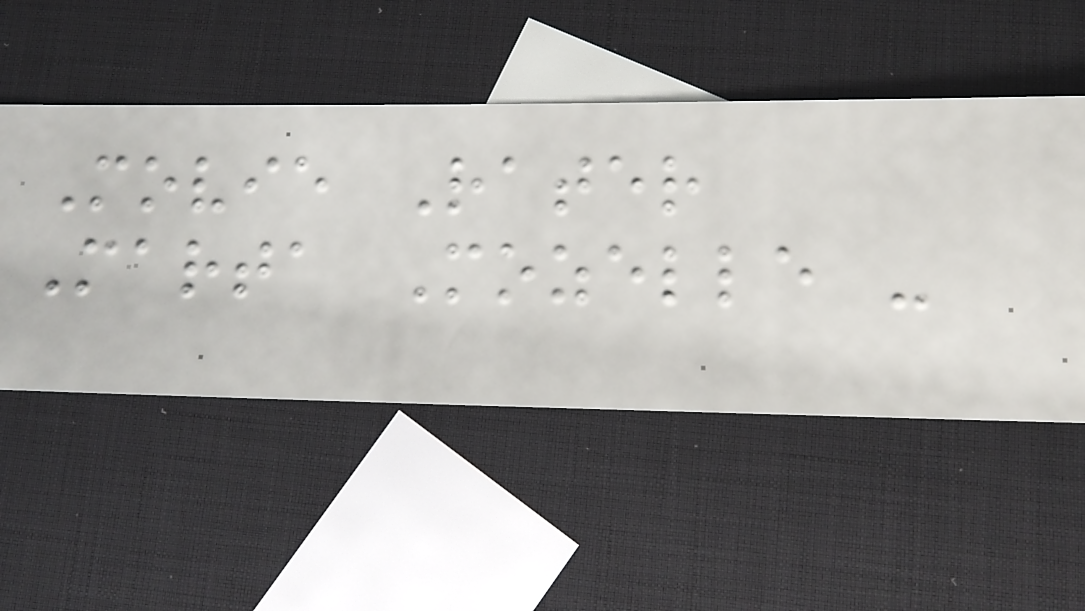Movie Rater
Marta Mozelle -
